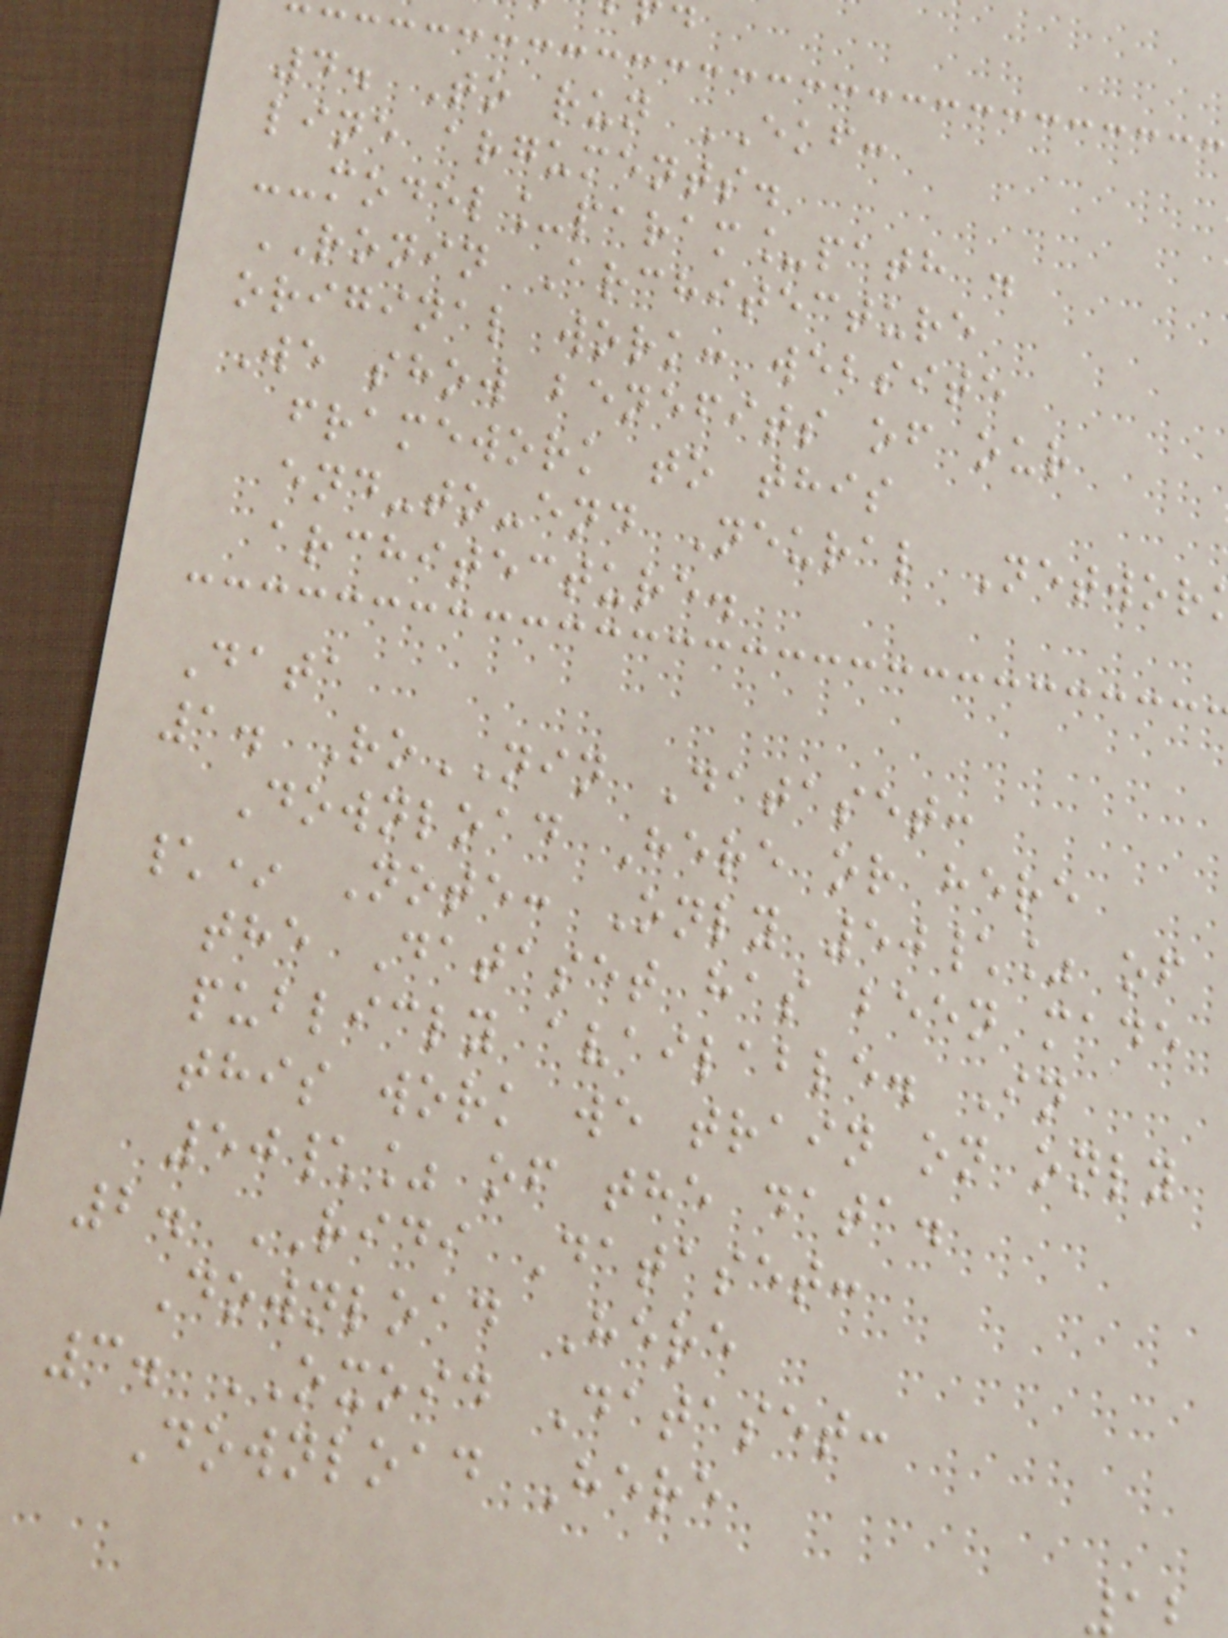4. To run EKF:
line arguments.
--model_param_path .
RONIN Architecture
original work: website
We show benefits of our
framework to this
end-to-end Neural Networ
architecture.
Data
1. RoNIN Dataset:
Download Here or here
\* Note: Only 50\% of
the Dataset has been made
publicly available. In
this work we train on only
50\% of the data.
2. RIDI Dataset:
Download Here
3. OXOID Dataset:
Download Here
